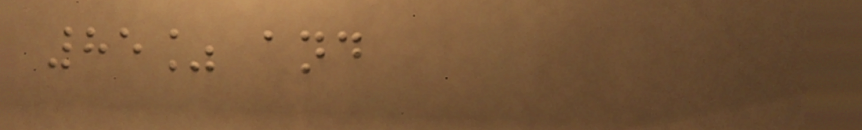85% and
